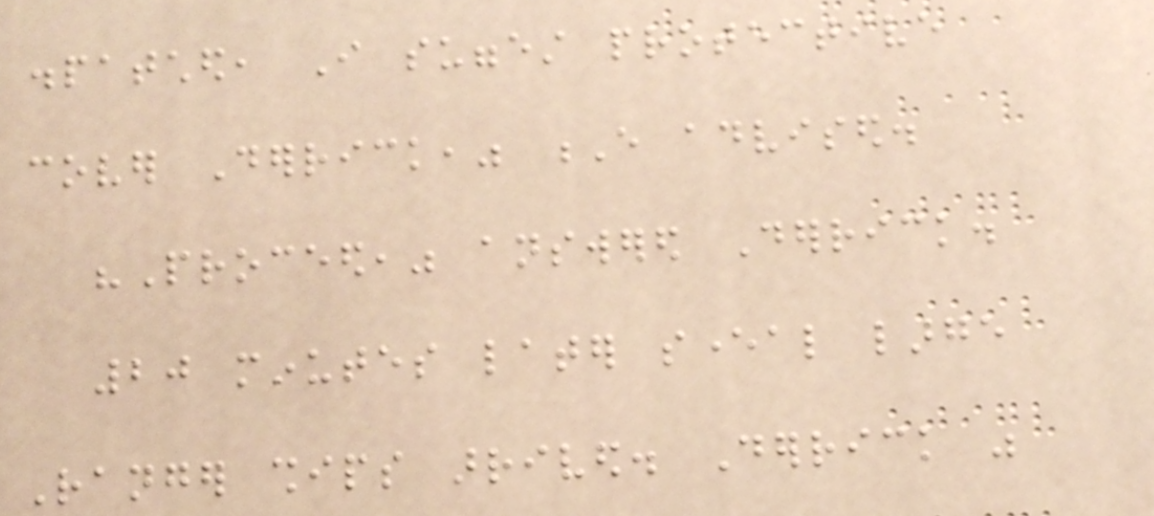dispatched, I suggest protective
cover Derrick," E advised.
"Proceed," answered Derrick.
20 minutes later several large
Ranger ships arrived. Derrick was
